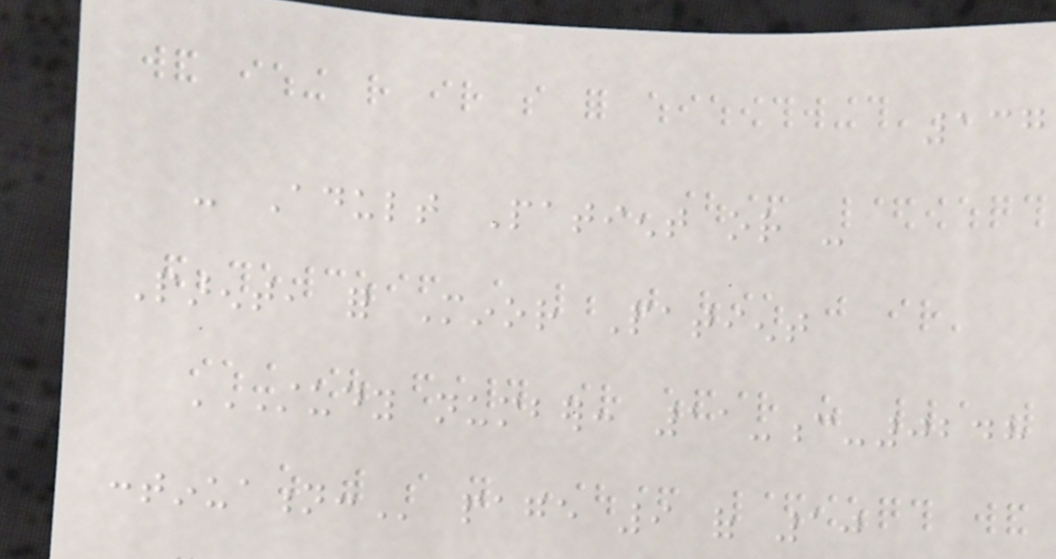137
- Adult Patient or -
Parent, for Minor Patient
STUDY NUMBER: 11-C-0248
CONTINUATION: page 9 of 10
